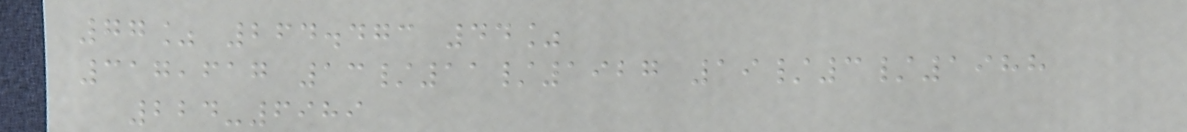77% 264.473 44%
317,617 13/11/1927 19/3/1988
224-6989
